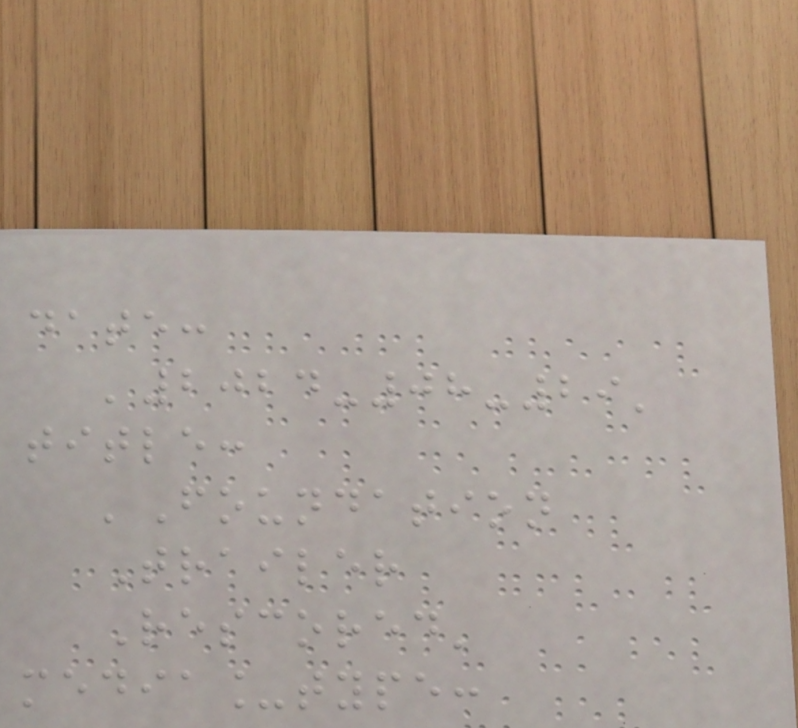date:
'2024-08-29'
title:
'Foundation
Trailer
Rescored'
media_type:
